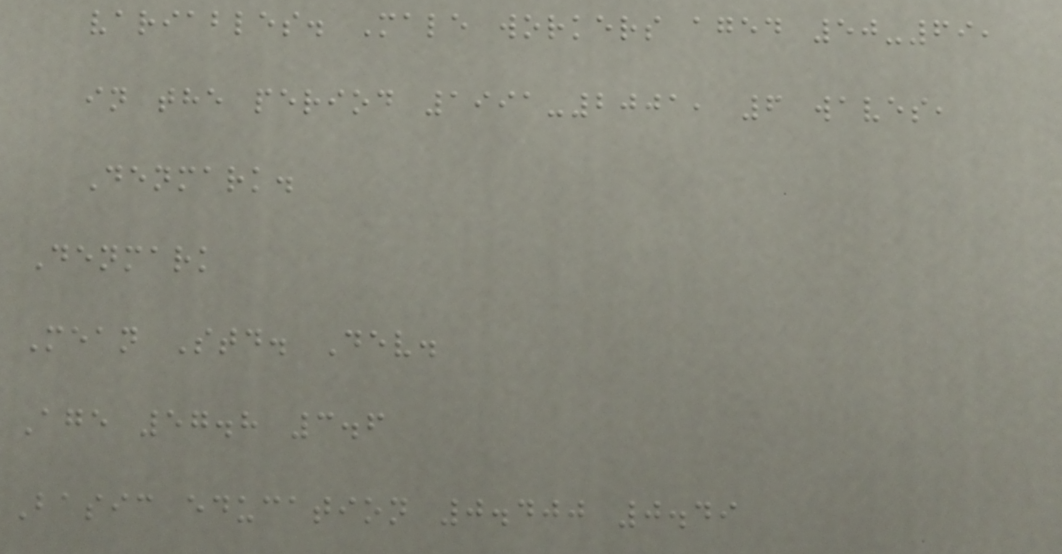variables. Male workers aged 50-69,
in the period 1991-2001, 6 waves,
Denmark.
Denmark
Mean Std. Dev.
Age 57.8 3.6
Basic education 0.400 0.49
